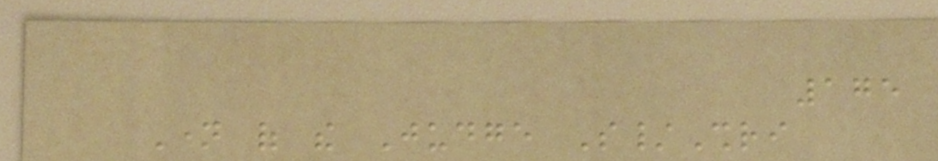175
Name of the Judge S/Shri
